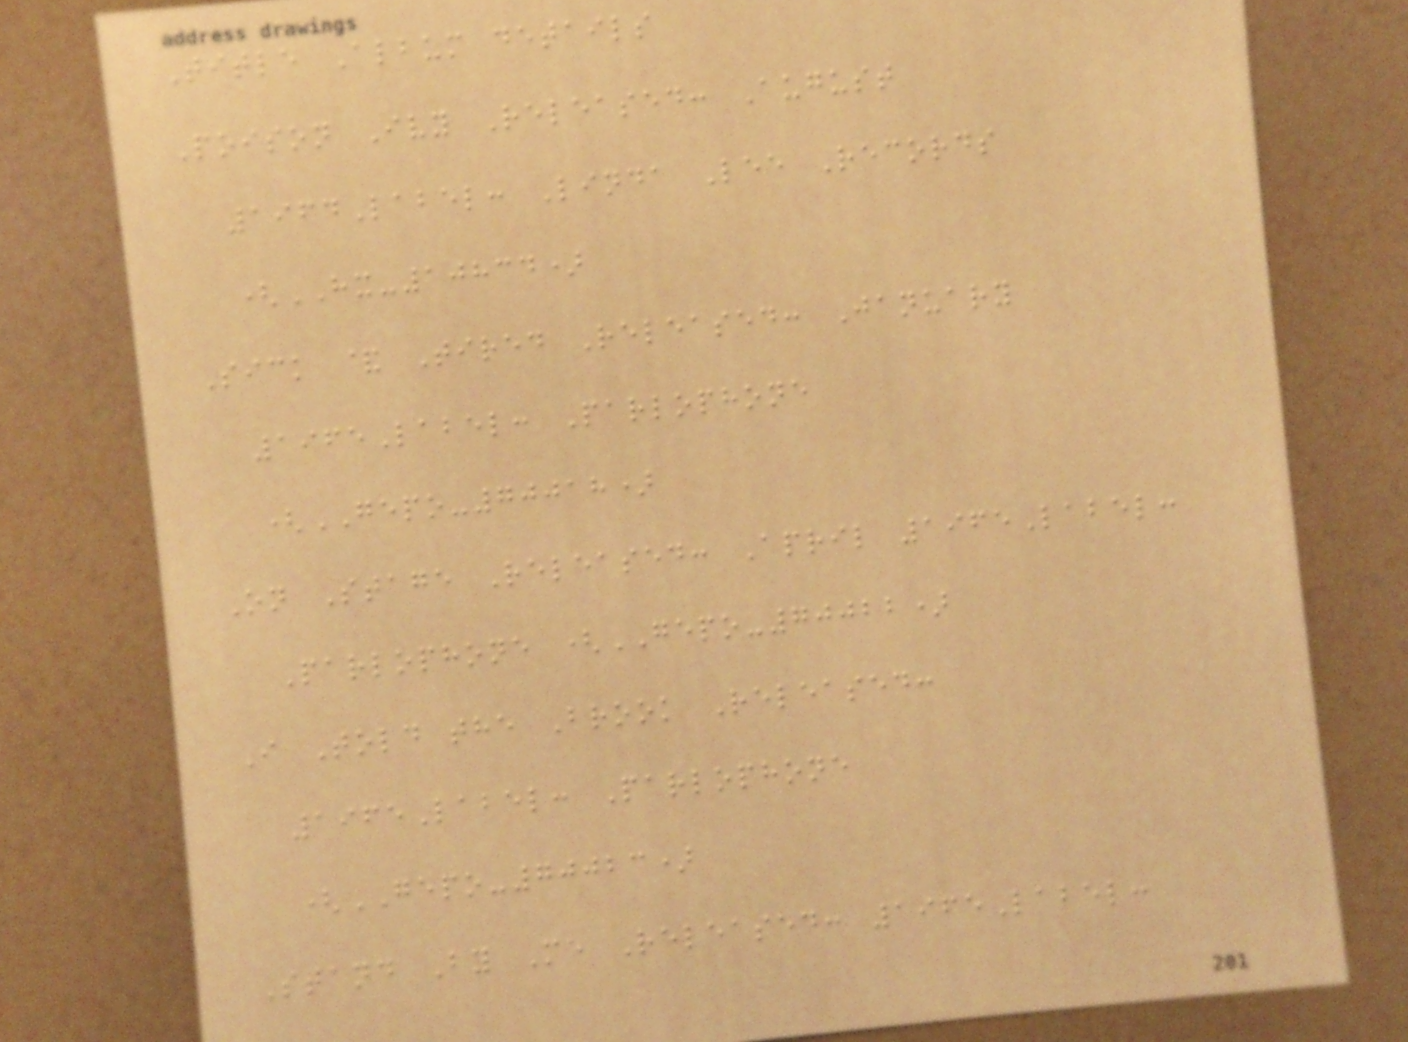Title Album details
Poison Ivy Released: August
1964Label: Linda Lee Records
(HX-10834)
Sick & Tired Released: January
1965Label: Parlophone
(GEPO-70018)
On Stage Released: April 1965Label:
Parlophone (GEPO-70022)
I Told the Brook Released:
1965Label: Parlophone
(GEPO-70023)
Stand By Me Released: 1965Label:
